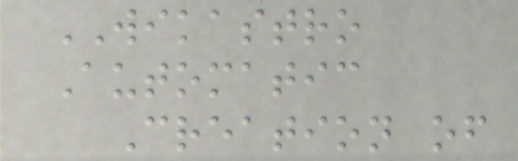WIKASTRO
Automatic
Creation of
